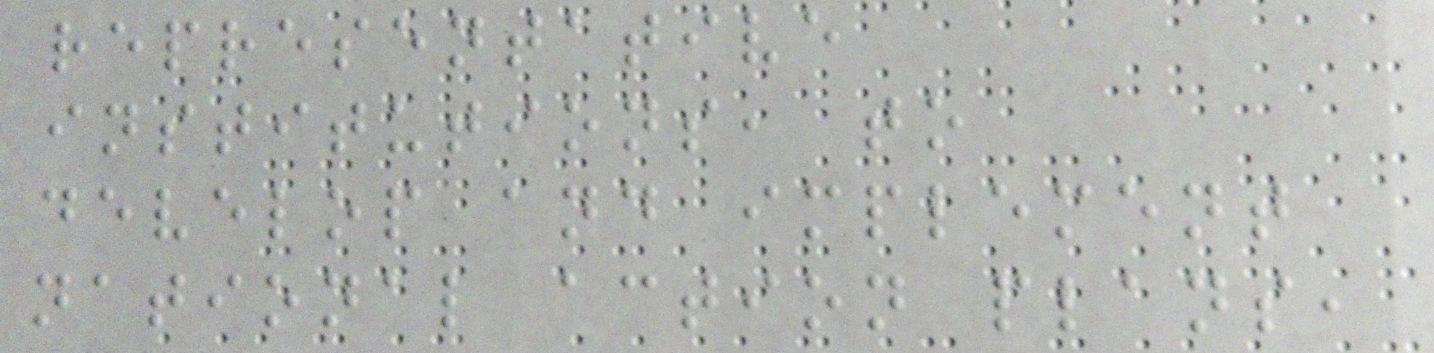representative
institutions, to
develop and implement
national action plans,
